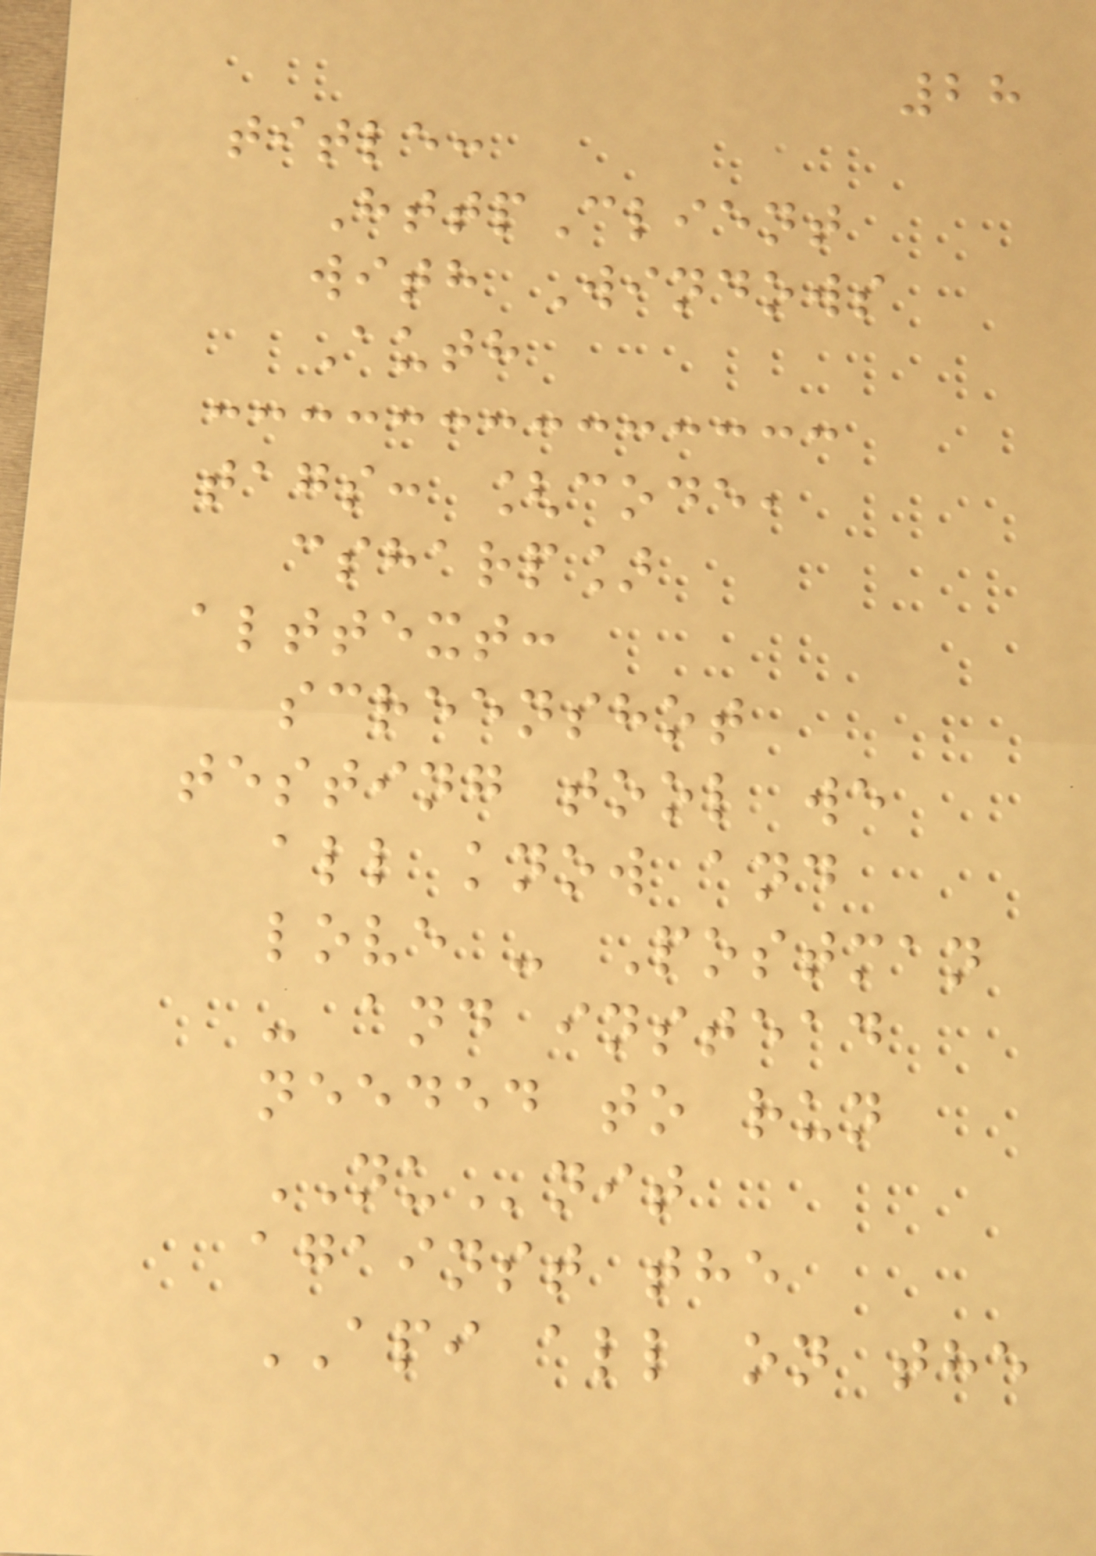28
title:
HttpClient
with Windows
Auth
tags: [code,
csharp]
alttext:
screenshot
testing tool we
all know and
love - Postman
- and instead
needed to run
NUnit
against the
API all on the
